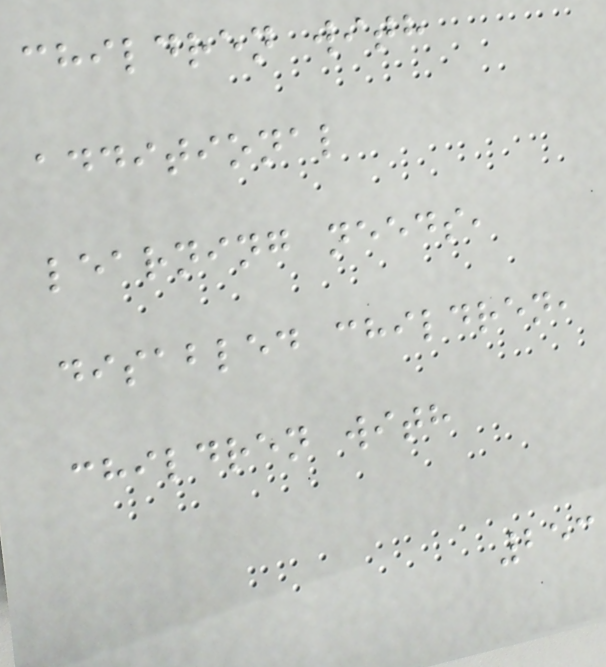children with
additional
learning needs,
disabled children,
children with
253
